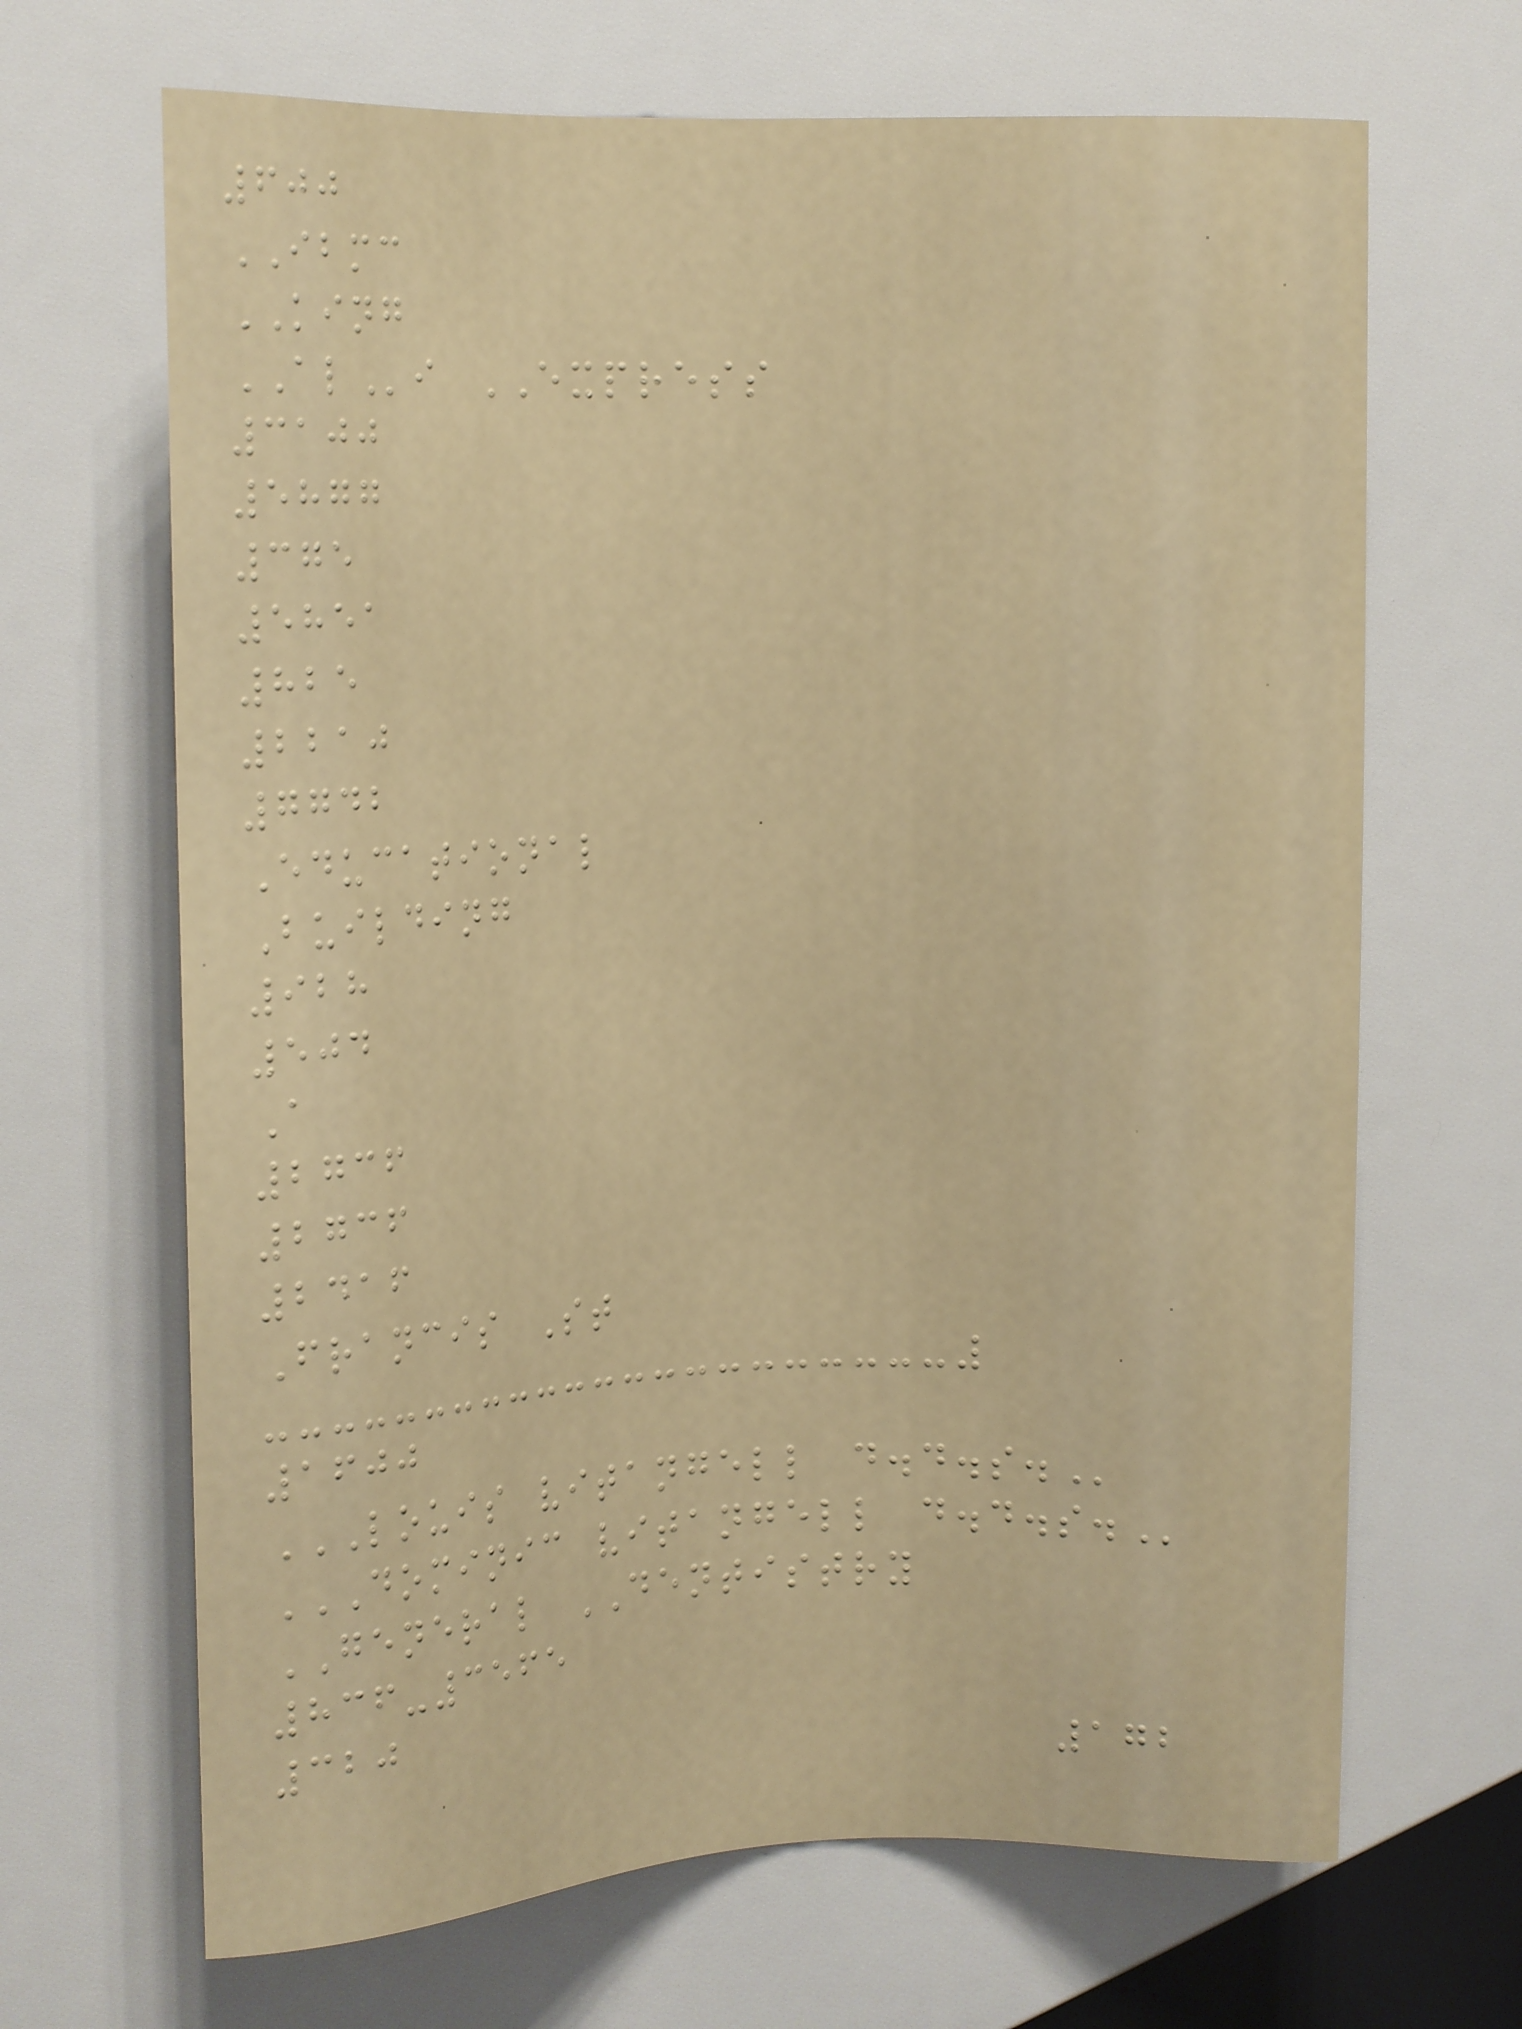600
IBMC
KING
ALi EXPRESS
3100
5877
375
5851
825
2210
7742
Educational
Building
928
504
A
2736
2736
2416
Francis St
1600
LOUIS VITANGELL D.D.S.
DOMINIC VITANGELL D.D.S.
GENERAL DENTISTRY
836-3565
320
172
